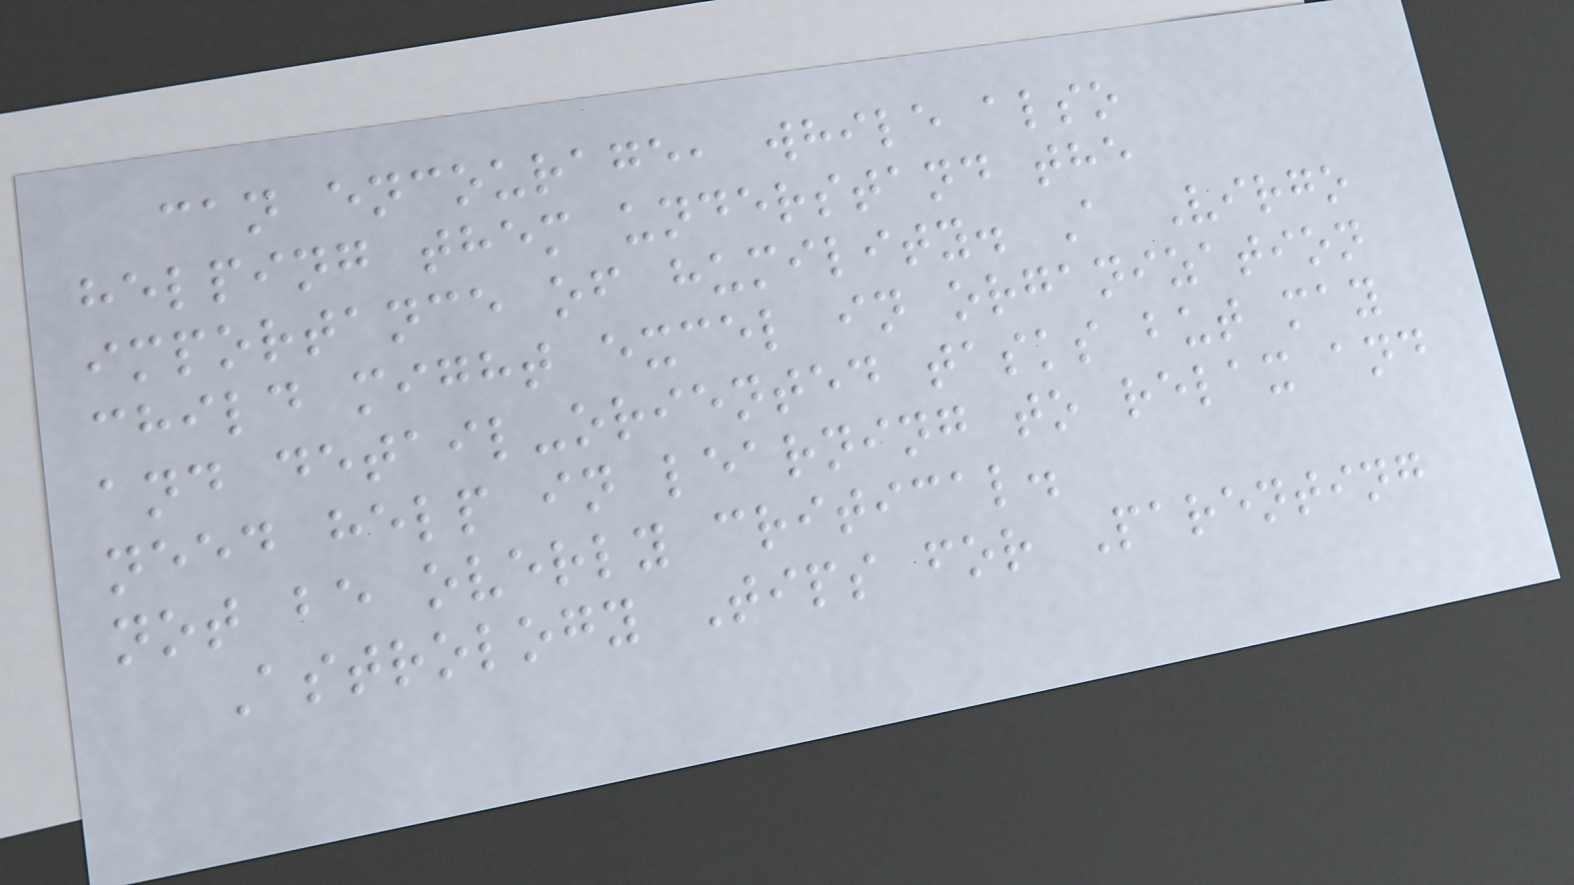can encourage, while also
helping them understand the
importance of humility. A Virgo
child might excel in organization
and detail-oriented tasks but may
need help in learning to relax and
not be overly critical.
Astrology Tips for Parenting
